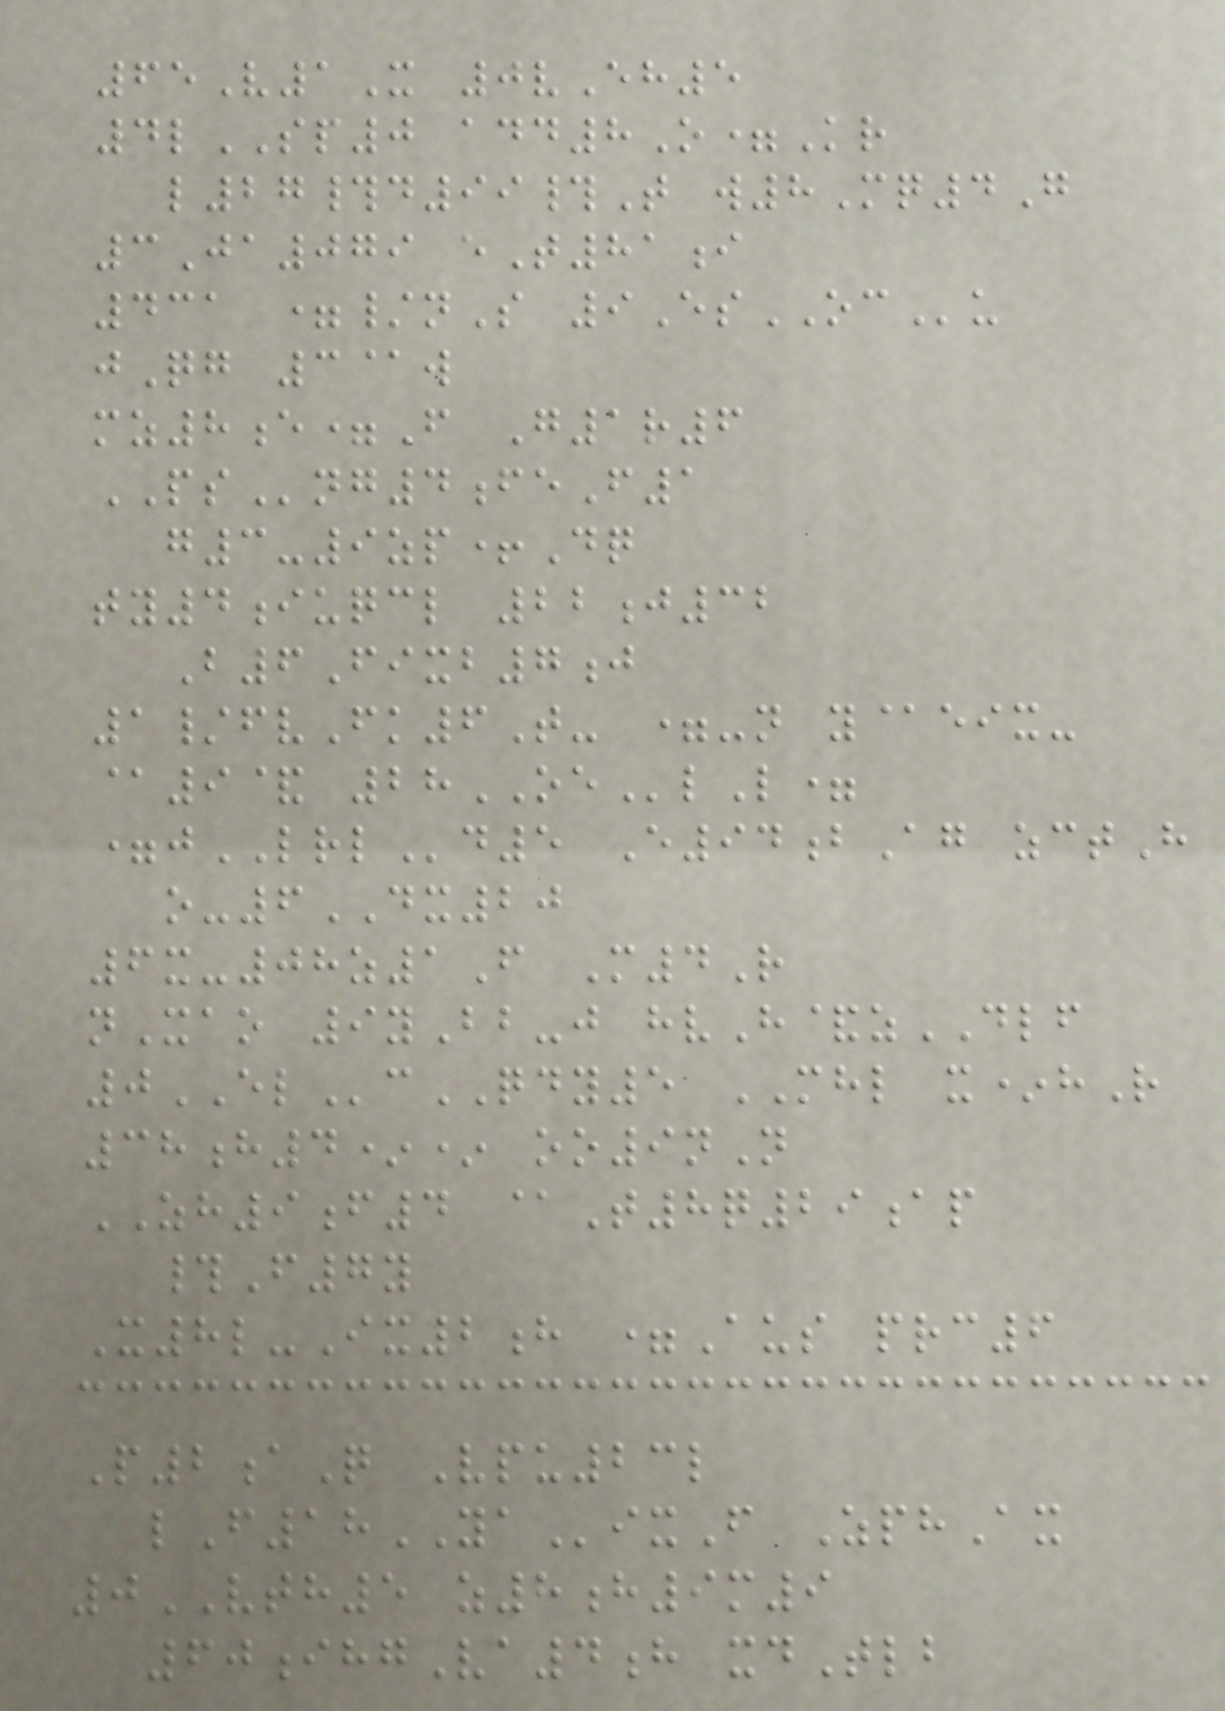65V1X 0vEh5
4lSP0 add8O=Kr
l27#d99#T w8Mq4G
3Ja079 eT81i
431 =/nS 9EsOCu
jQg 3@w
mz8e=F G1r6
PSng4feF1
g3-9zp+Dq
ty4iuqcl 22j32
B6Fixb7j
1/fvFk6T- =-n y@eix-
@9& 28OElL=
=jLRLd5 E94bAg zctH
o-6DX20
6x-08z1F M4R
nXao 9yBb-j hvH&zDLF
0ELcQDY5 MHL x*hR
38h4** oo9nN
ZH9f4 @T8q29ap
#F7y
X8l-Ix2h =Aus prc6
P2aQ Vpu23l
lF18YAixF ZphAx
0VTH5 z8h9m9
60ihgVa4h xdTlb
